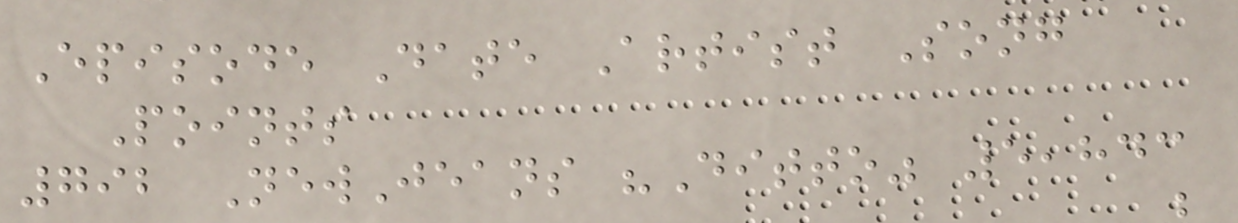Episode Date Artist Song
Points
792 NewJeans "Ditto" 5,843
